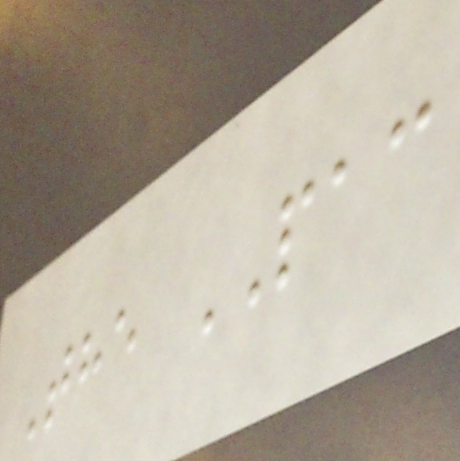The PAC
